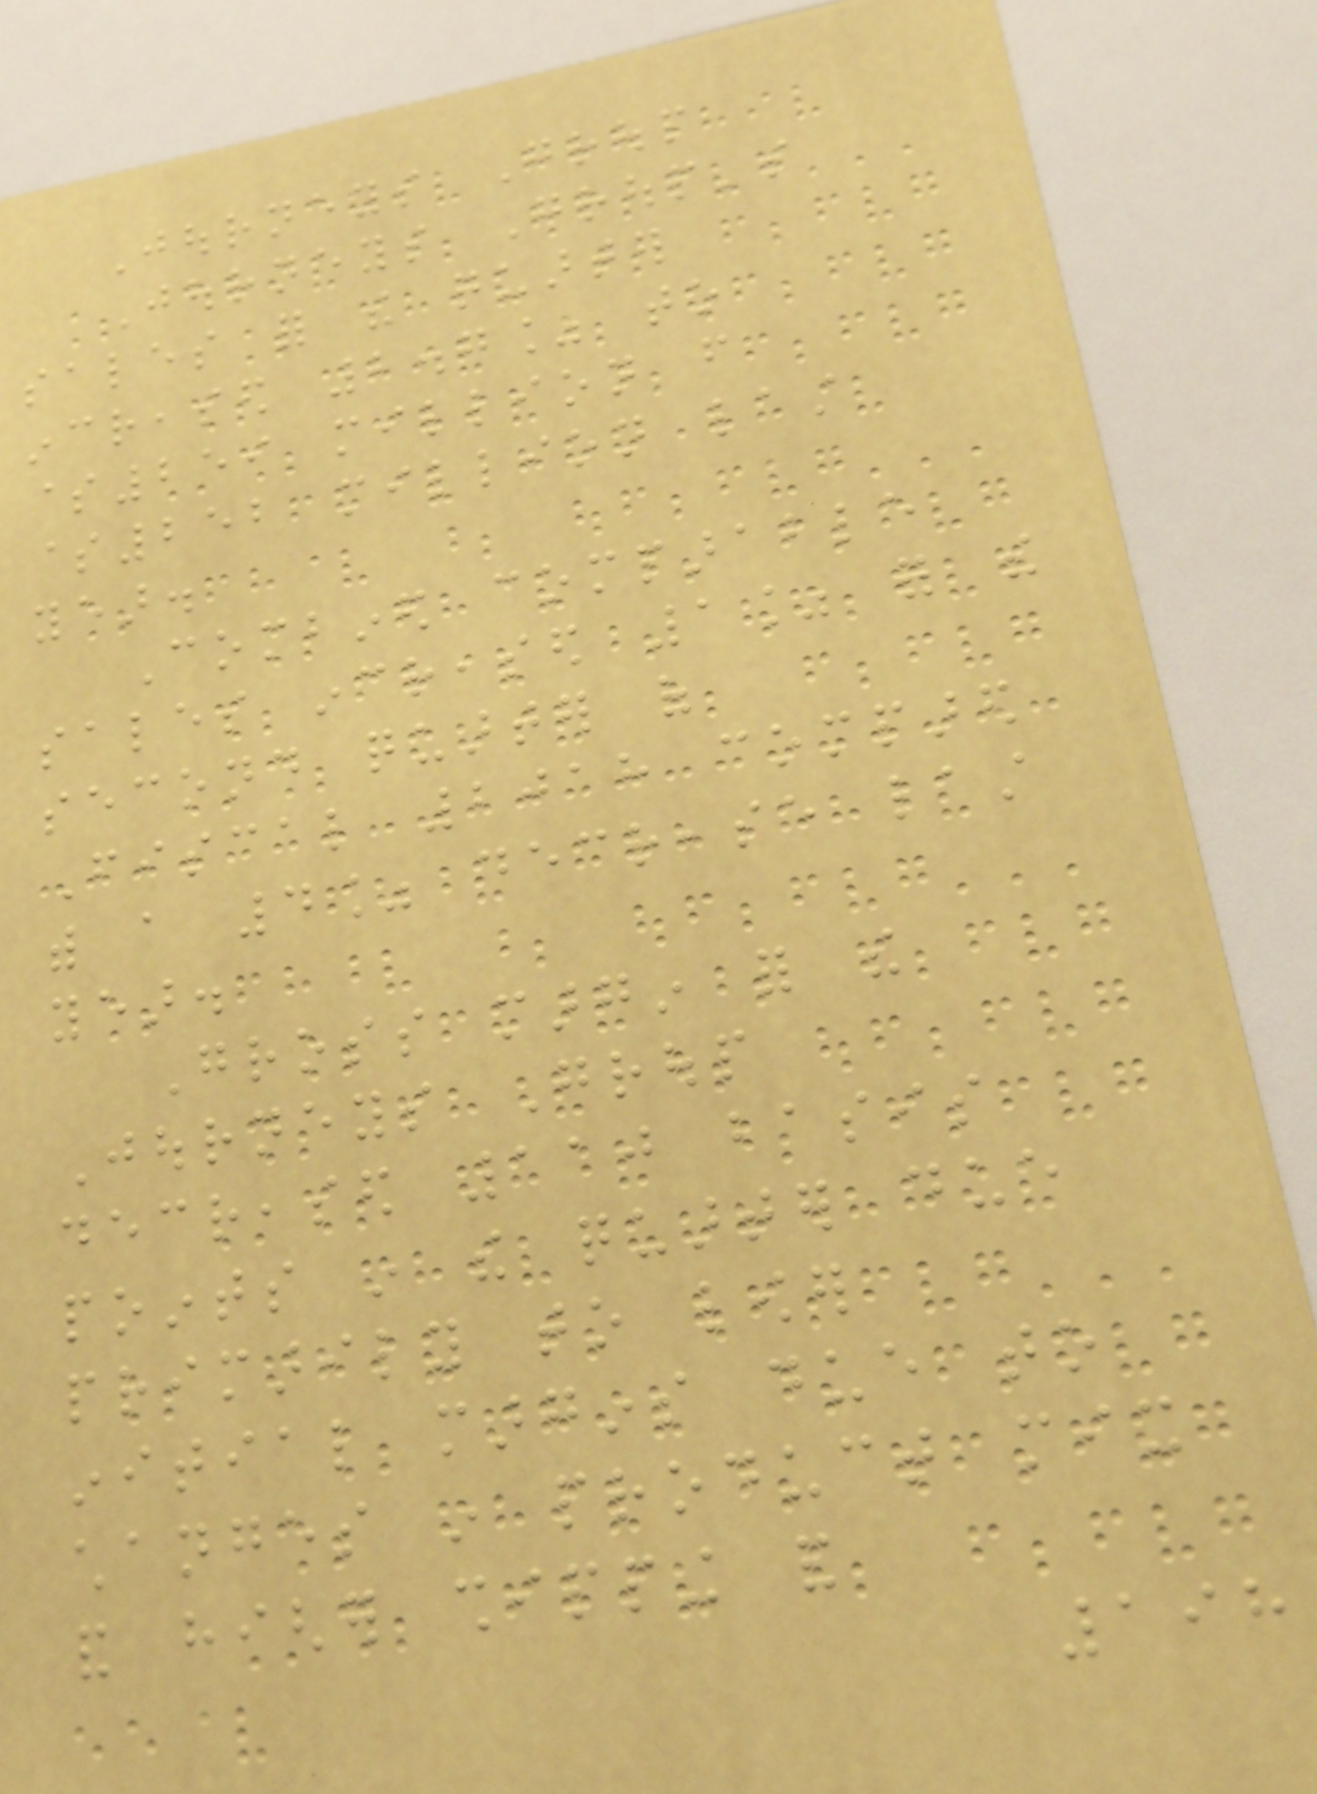Journeys Group
Journeys Group's
sales for the quarter
increased 2.7% to
$259 million from
$252 million last
year.
Combined comparable
sales increased 1% for the
second quarter of
Fiscal 2018 compared
with a 4% decrease last
year.
Gross margin for the
Journeys Group
decreased 110 basis
points in the quarter due
primarily to lower
initial margins due to
changes in product mix
and higher shipping and
198
